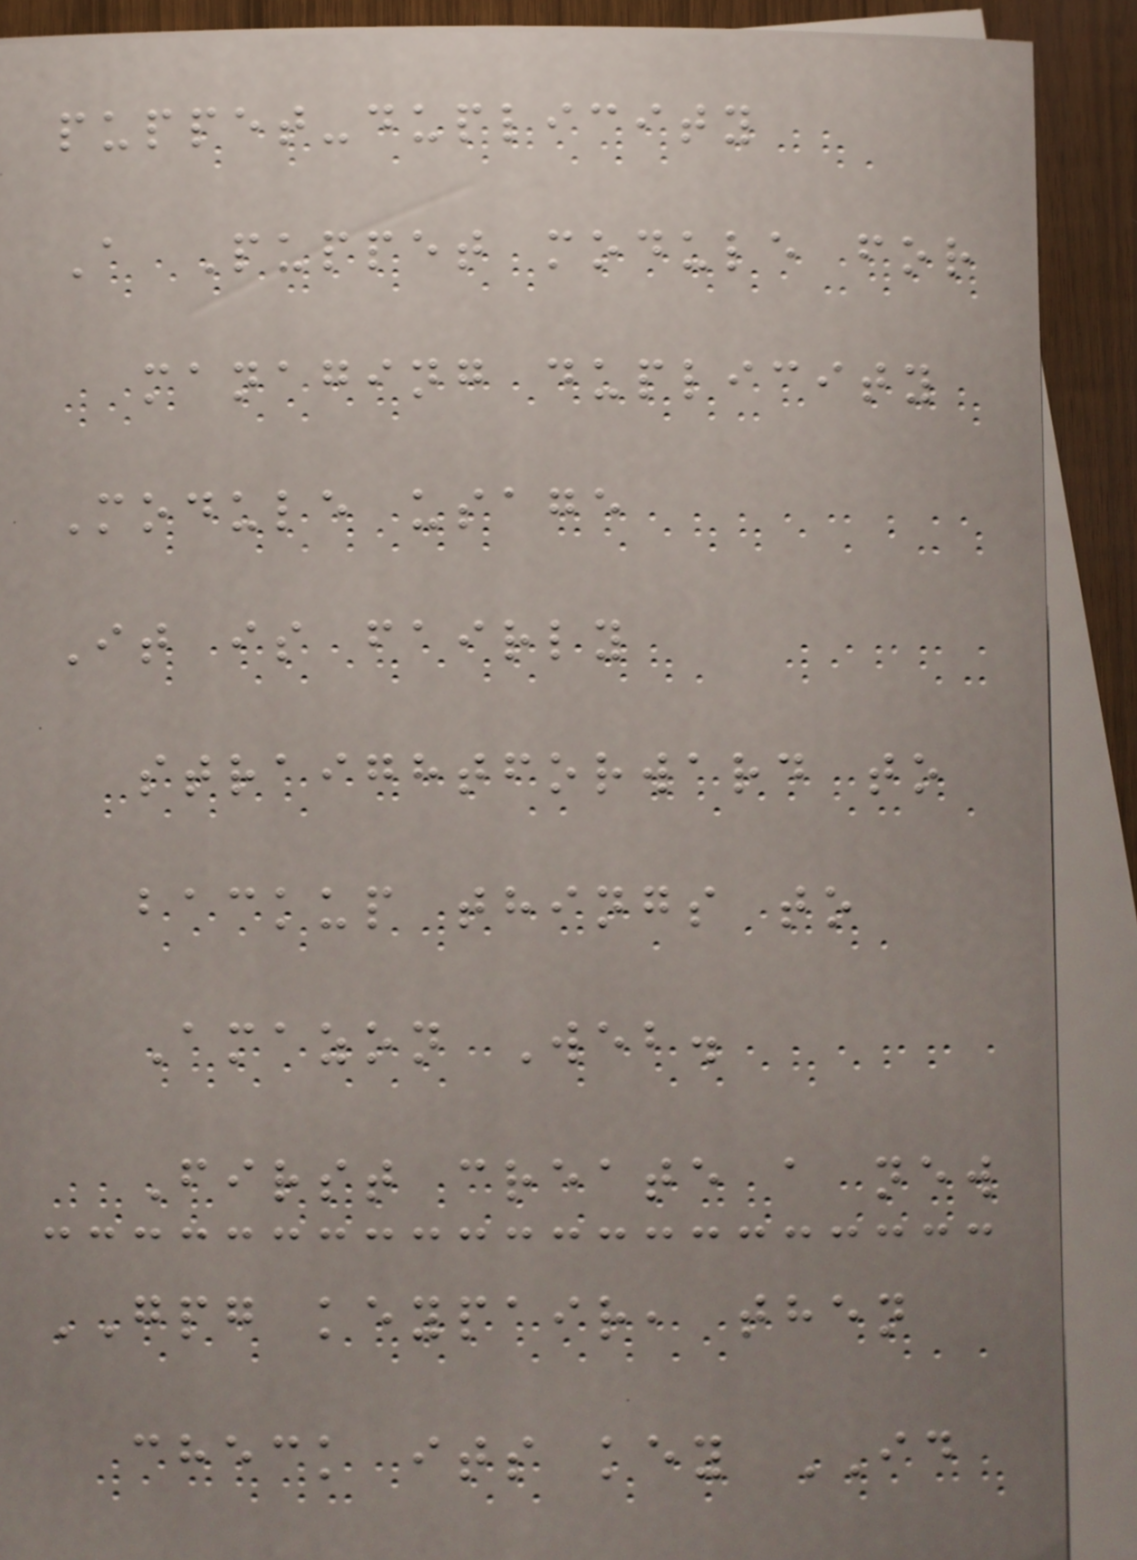puppet-duplicity
A Puppet module for
managing duplicity
Module usage
It is fairly
straightforward to
backup things to
Amazon Web.
First create a new
GPG keypair, then
check its key ID
